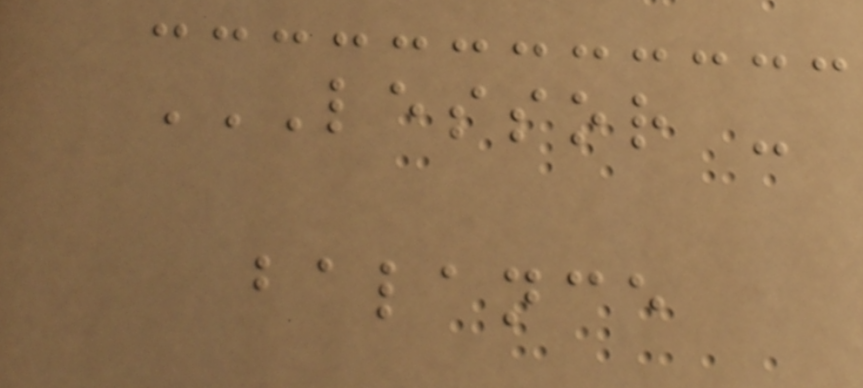LESSOR -
BALANCE
